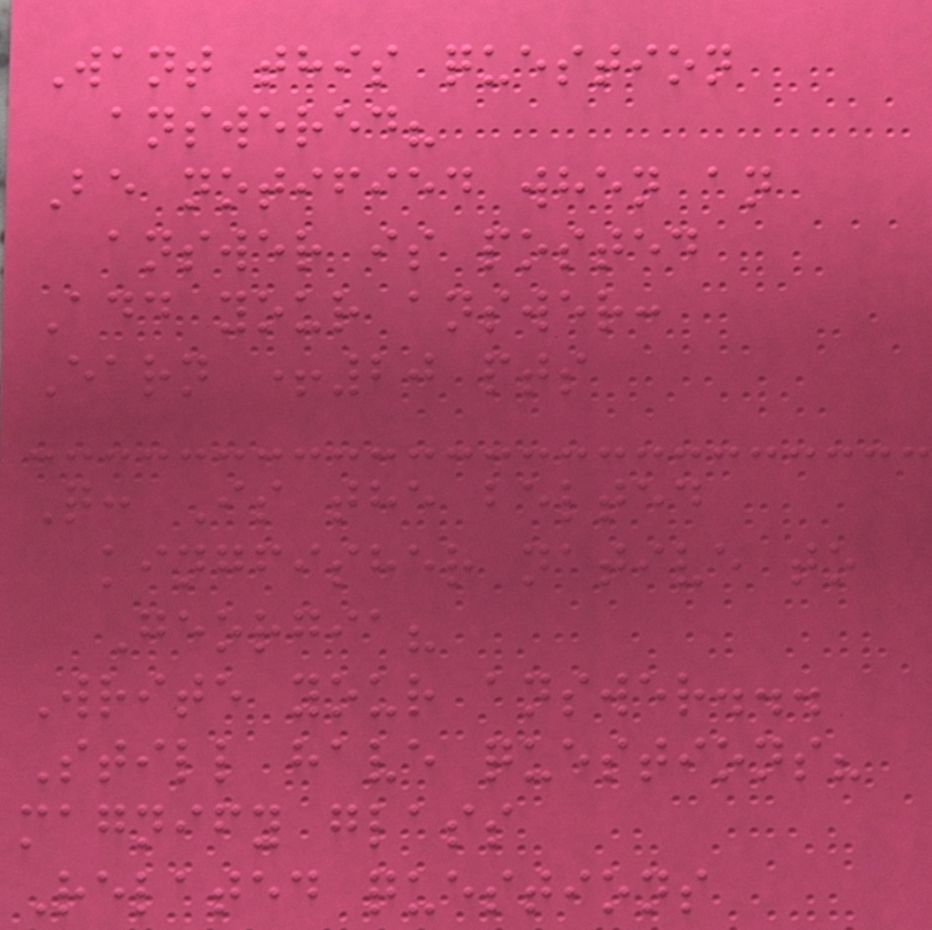Want this question
answered?
Be notified when an
answer is posted
Add your answer:
Earn +20 pts
Q: Is the belted
kingfisher native to
Georgia?
Write your answer...
Still have questions?
magnify glass
Related questions
